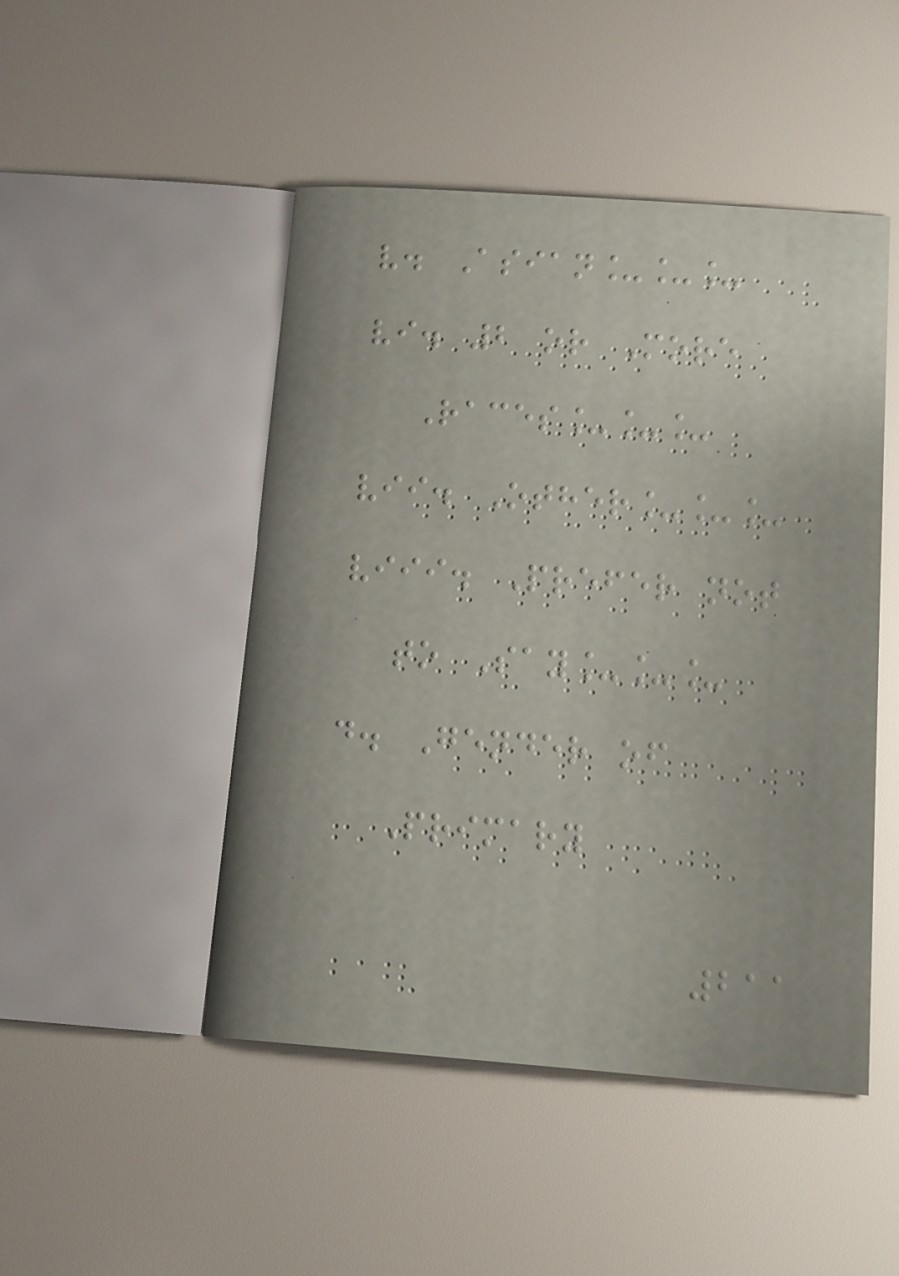v. Asian___
vi. 2 or More
Races___
vii. Other___
viii. Prefer not
to Say___
d. Gender of
Primary
211
